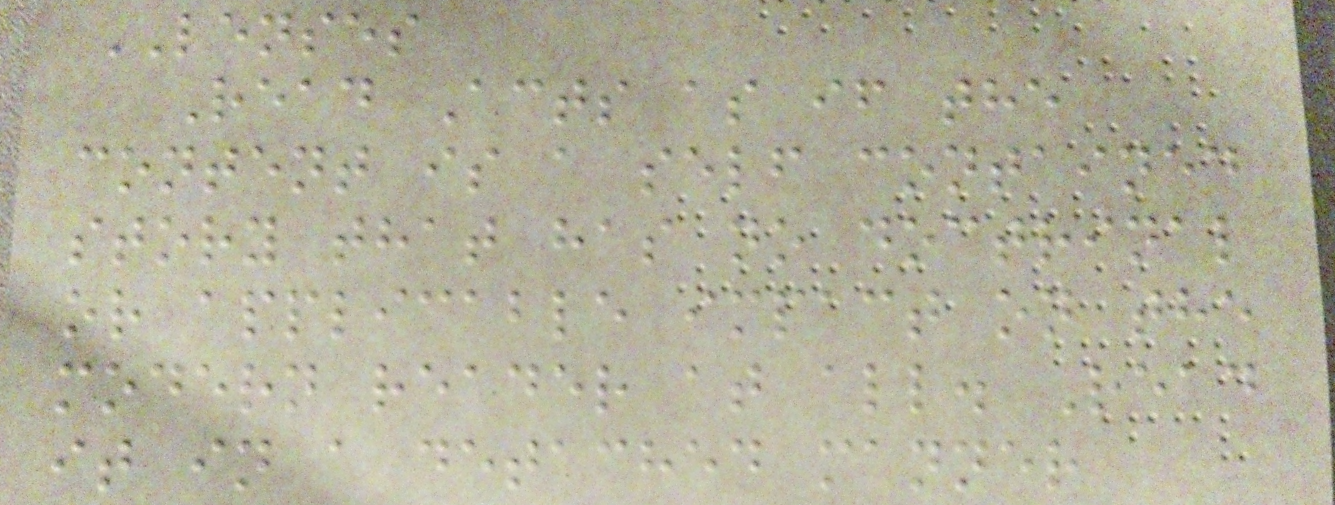LENSES
Read Acts as if the
content is a self contained
story that has no doctrinal
or applicable impact on the
modern reader at all. Read
it in a detached manner
